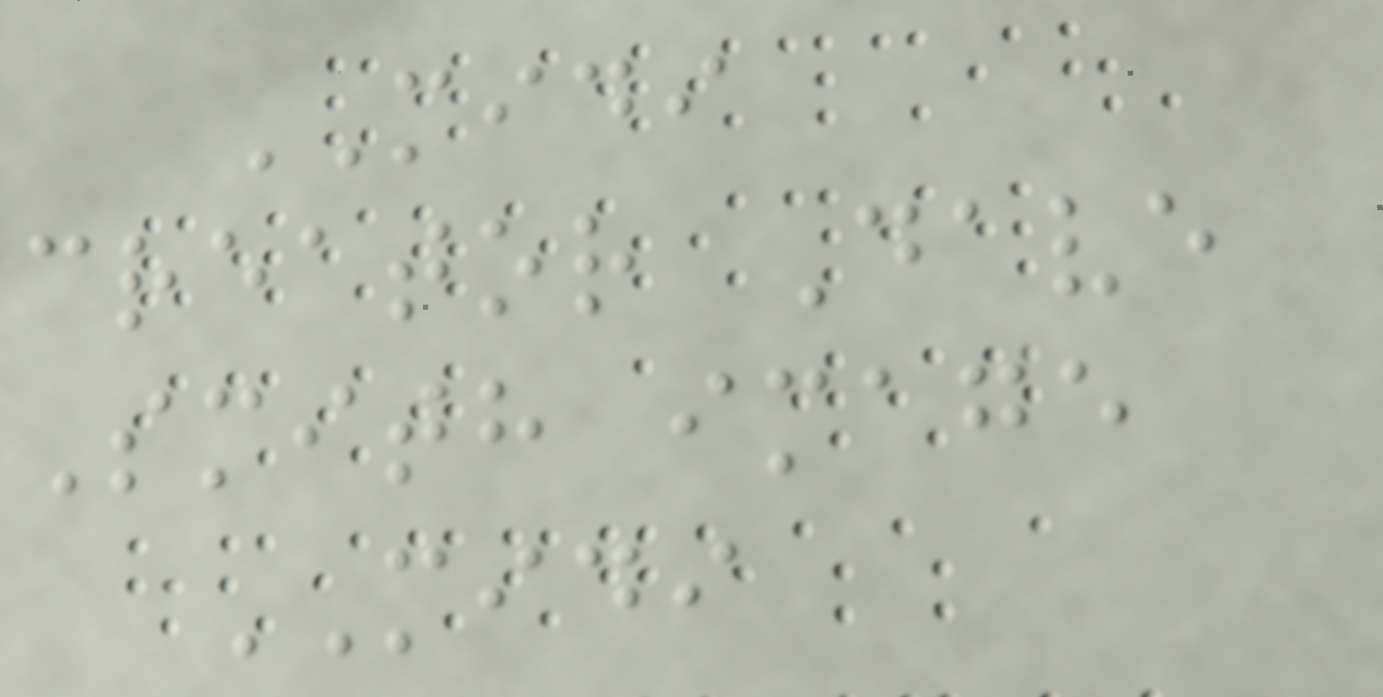MIDI
creator Dave
Smith image
MIDI
